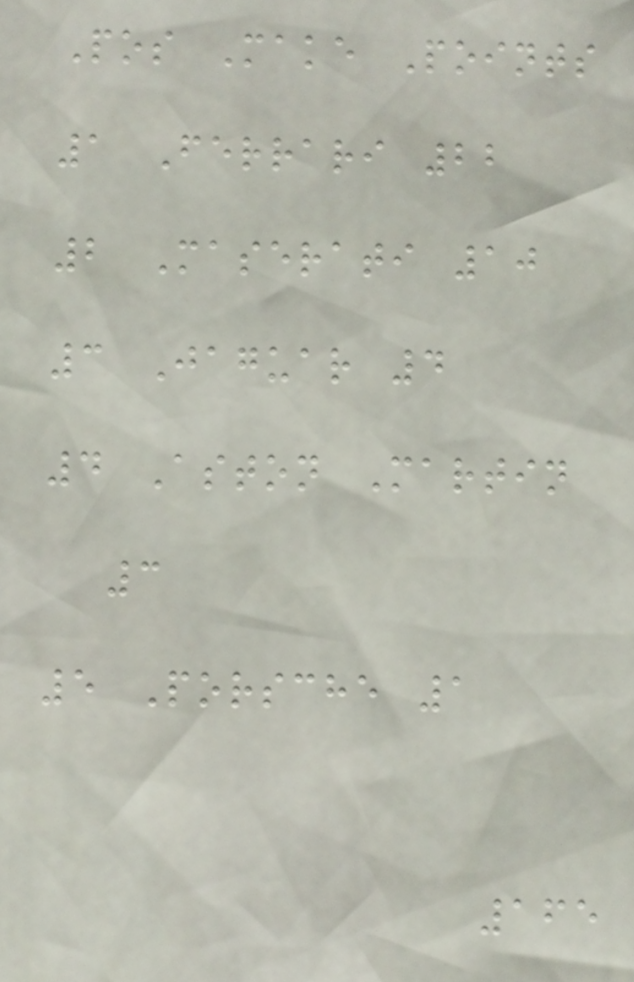Pos Make Points
1 Ferrari 22
2 Maserati 10
3 Jaguar 4
4 Aston Martin
3
5 Porsche 1
165
